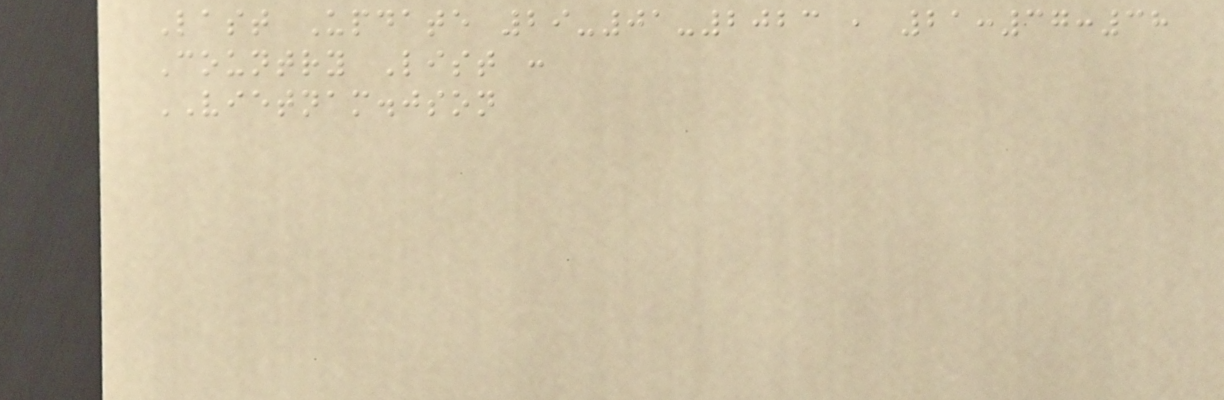Last Update 29-01-2023 , 21:37:38
Country List :
VIETNAM.json
